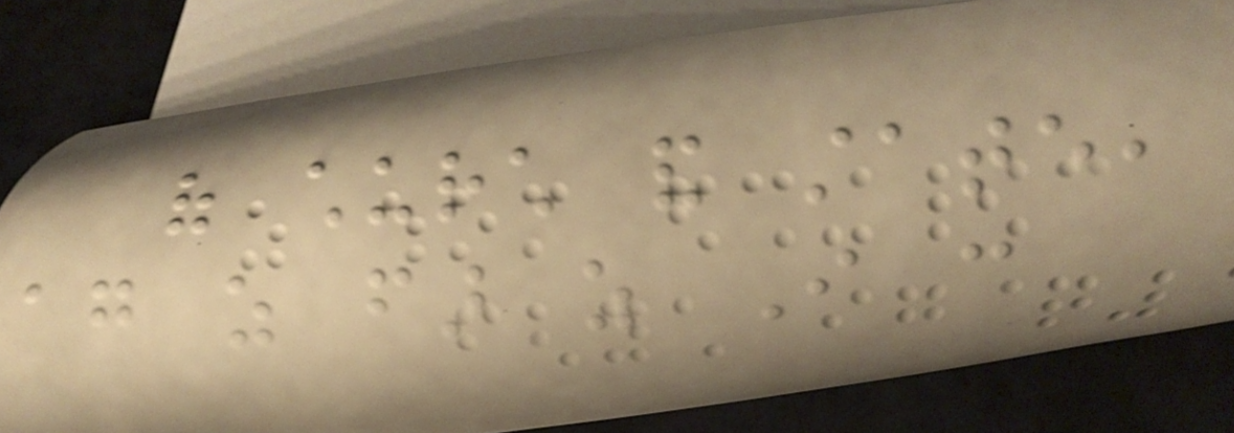of church and state,
again as far as I can
